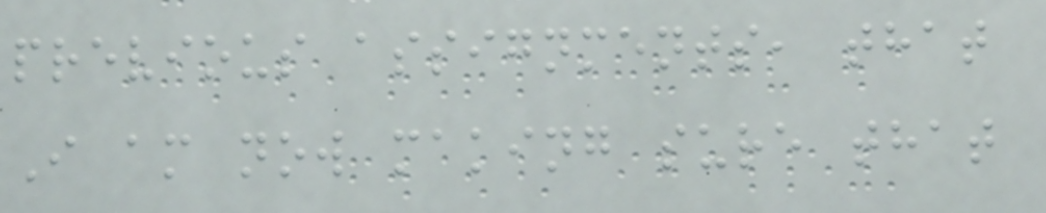previous assignments, that
I am now making sure that
